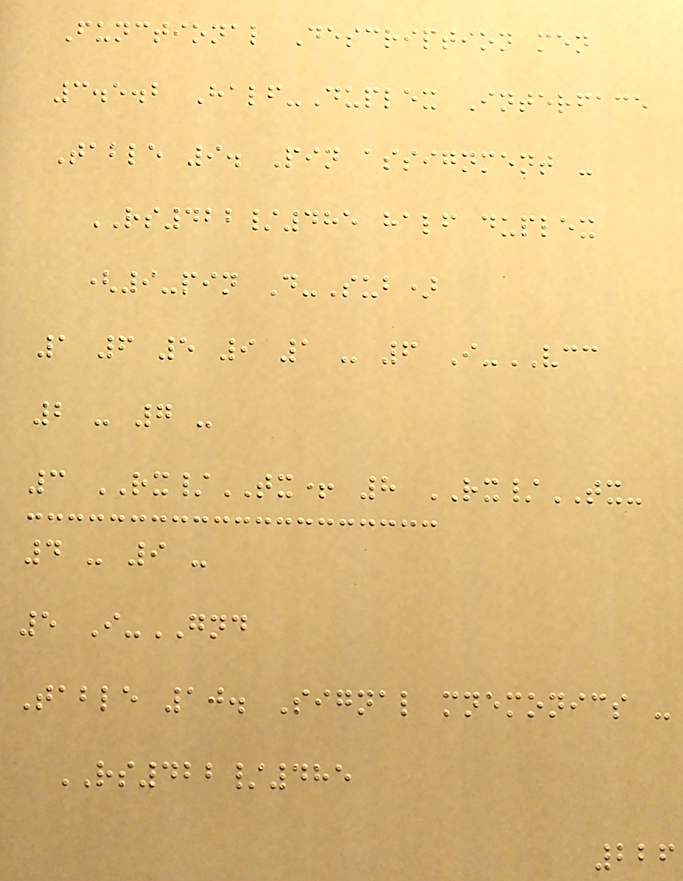Functional Description men
3.5.2 Half-Duplex Interface
Table 9. Pin assignment -
RS422/485 half duplex
(9-pin D-Sub)
1 6 5 9 1 - 6 I-VCC
2 - 7 -
3 RX/TX+ 8 RX/TX-
4 - 9 -
5 I-GND
Table 10. Signal mnemonics -
RS422/485
226
